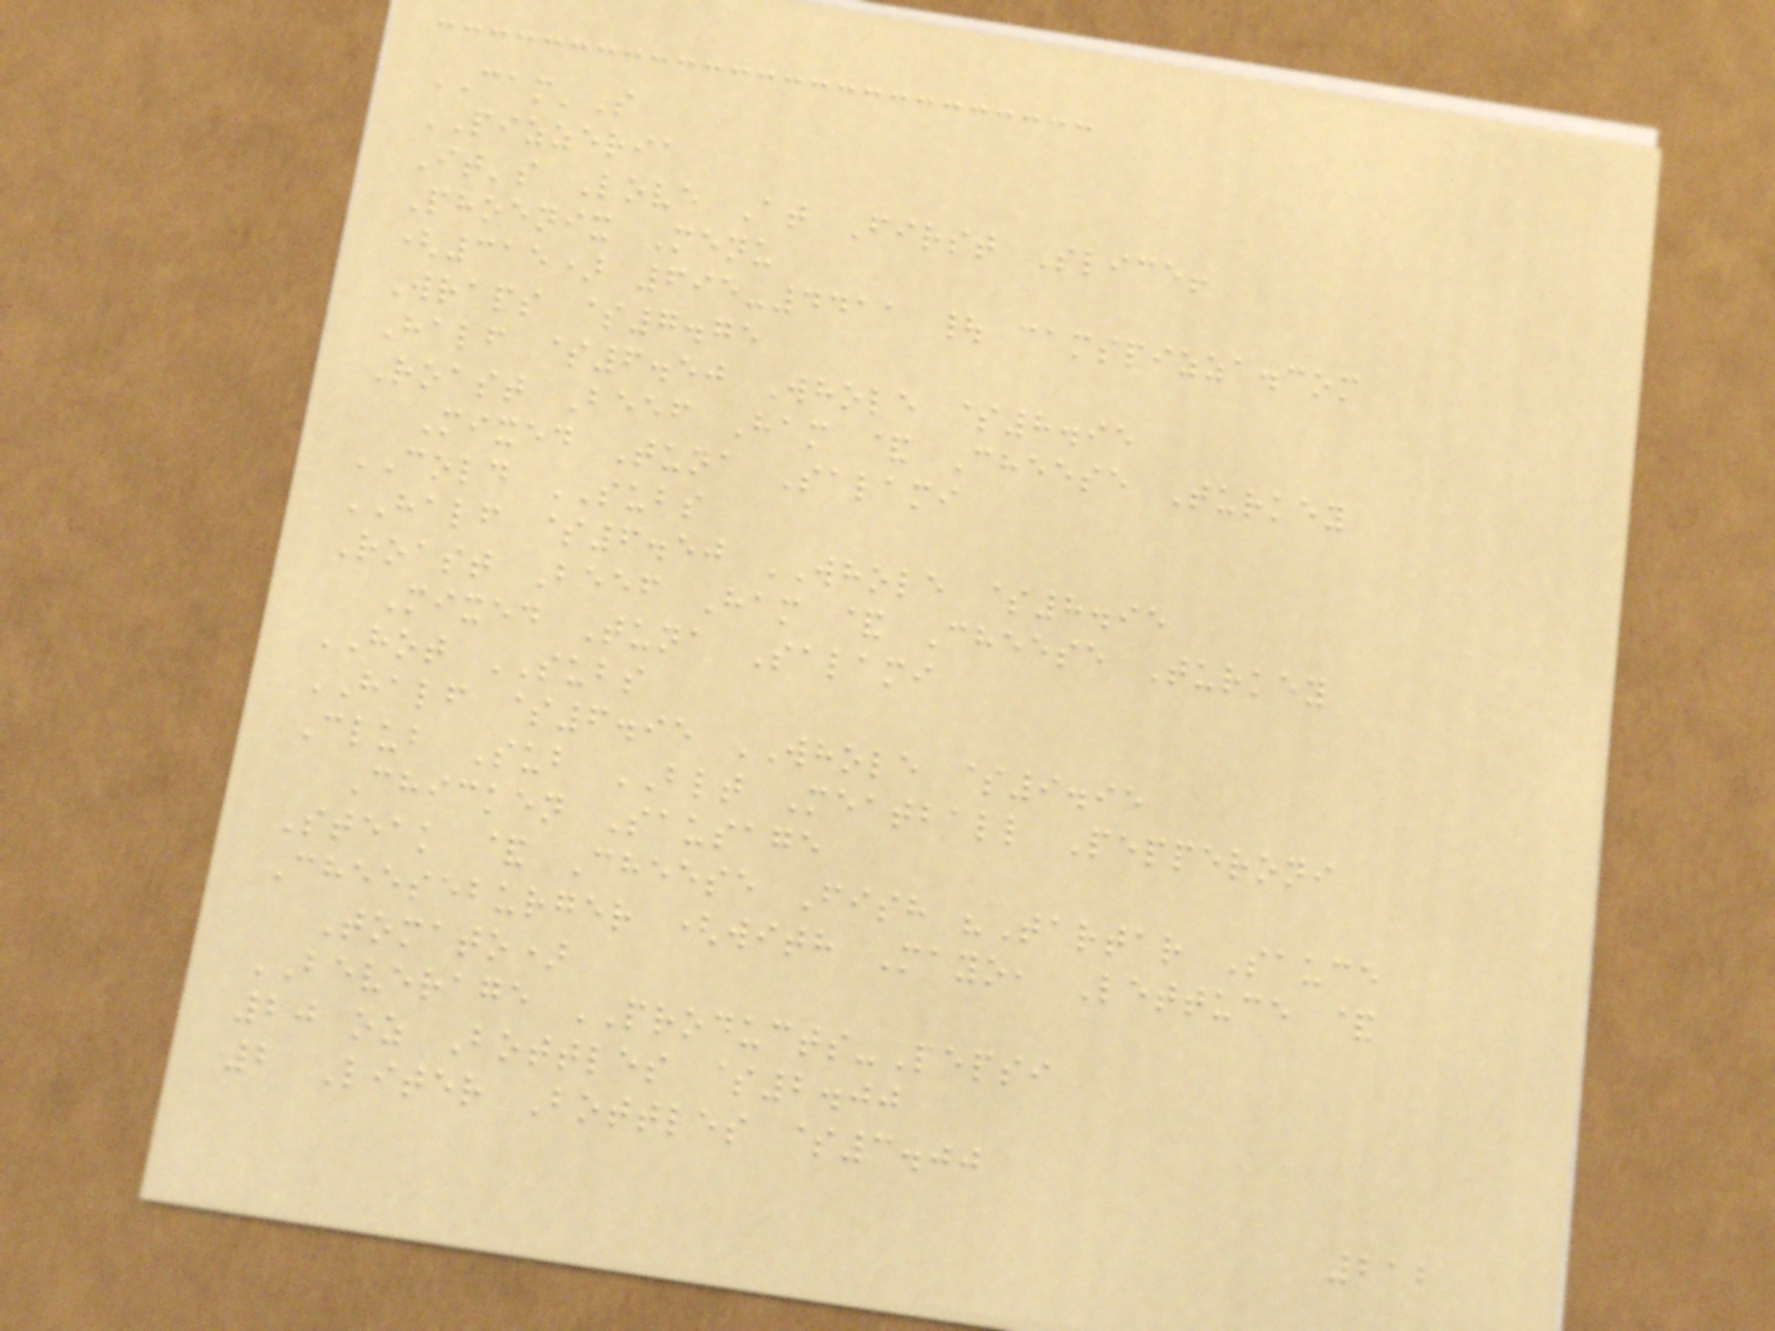CAM'S
PIZZERIA
It's Love At First Slice!
Phoenix Menu
(315) 695-4411 | camspizza.com
Wraps $7.75
Half $6.50 Whole $8.95
Roast Beef Ham & Cheese Turkey
Mixed Tuna Salami
COLD SUBS
HALF $6.50 WHOLE $8.95
Roast Beef Ham & Cheese Turkey
Mixed Tuna Salami
HOT SUBS
HALF $6.95 WHOLE $9.95
Club Sub BLT Meatball Pepperoni
Chicken Sausage
Steak & Cheese Fish "Tartar Sauce
Cheeseburger (with Mayo, Lettuce &
Tomato)
BEVERAGE PRODUCTS-Pepsi
20 oz Bottles $2.00
2 Liter Bottles $3.00
212
